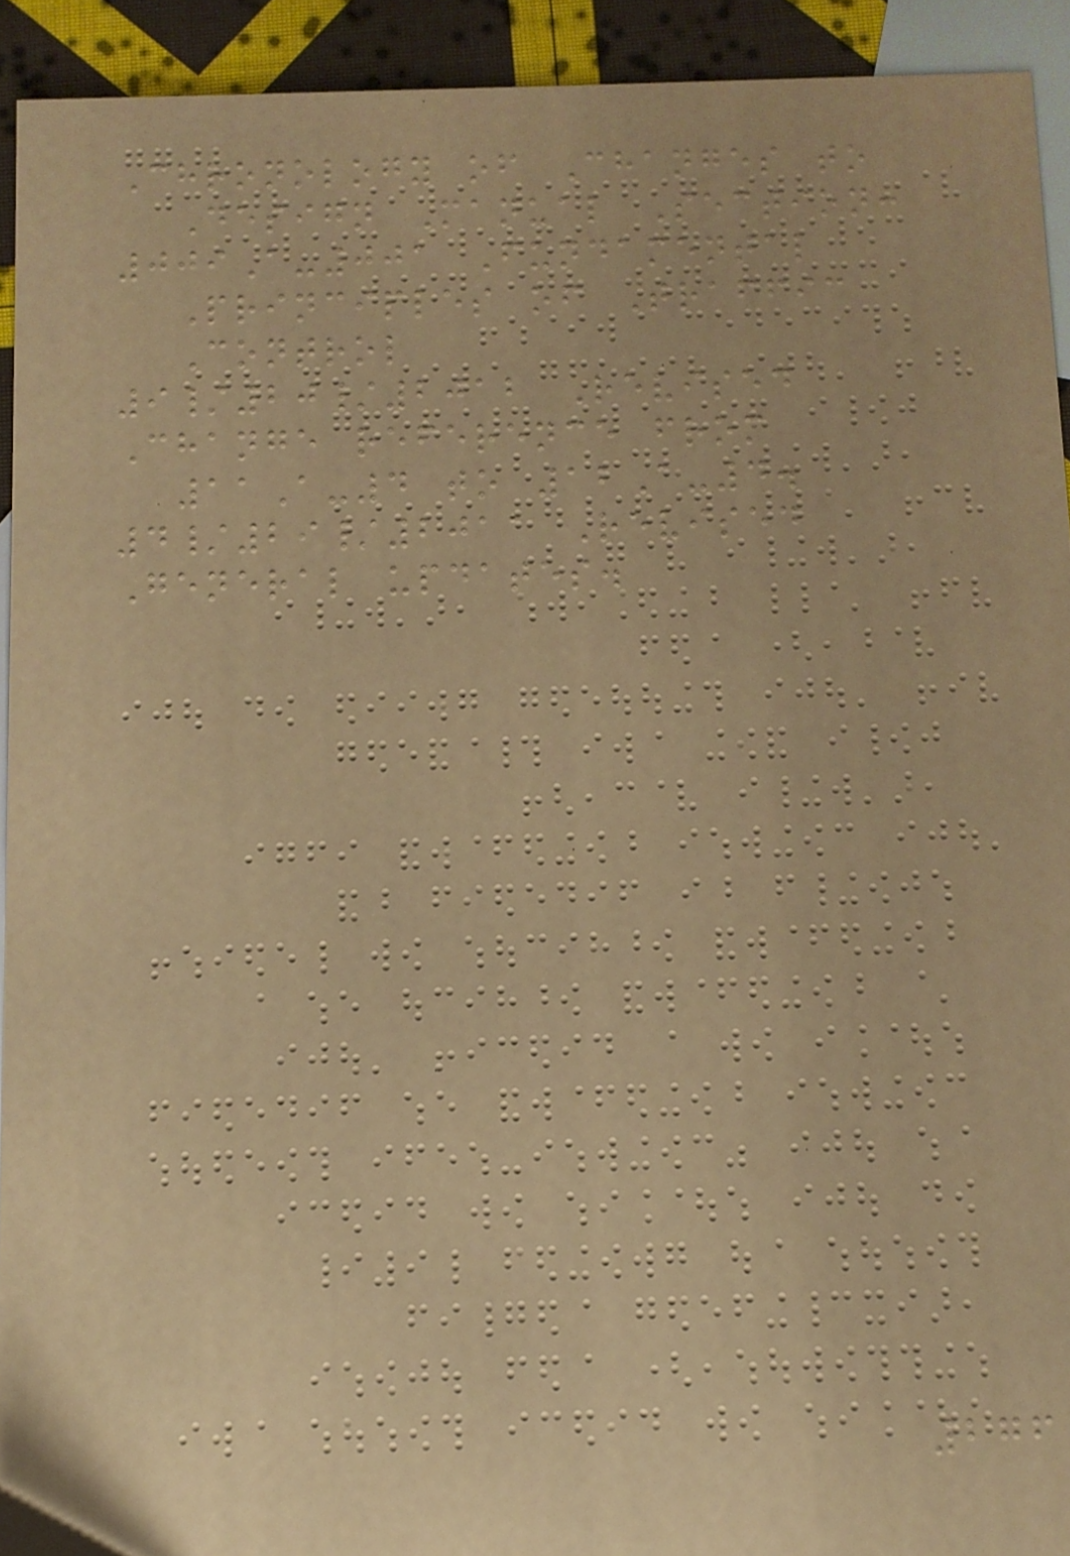Chronology of Changes to
Design Manual Section:
009A-001 Fundamental
Principles of Traffic
Control
9/20/2012 Revised
Change reference from
11A-4 to 12A-4.
4/29/2011 Revised
General updates.
276
